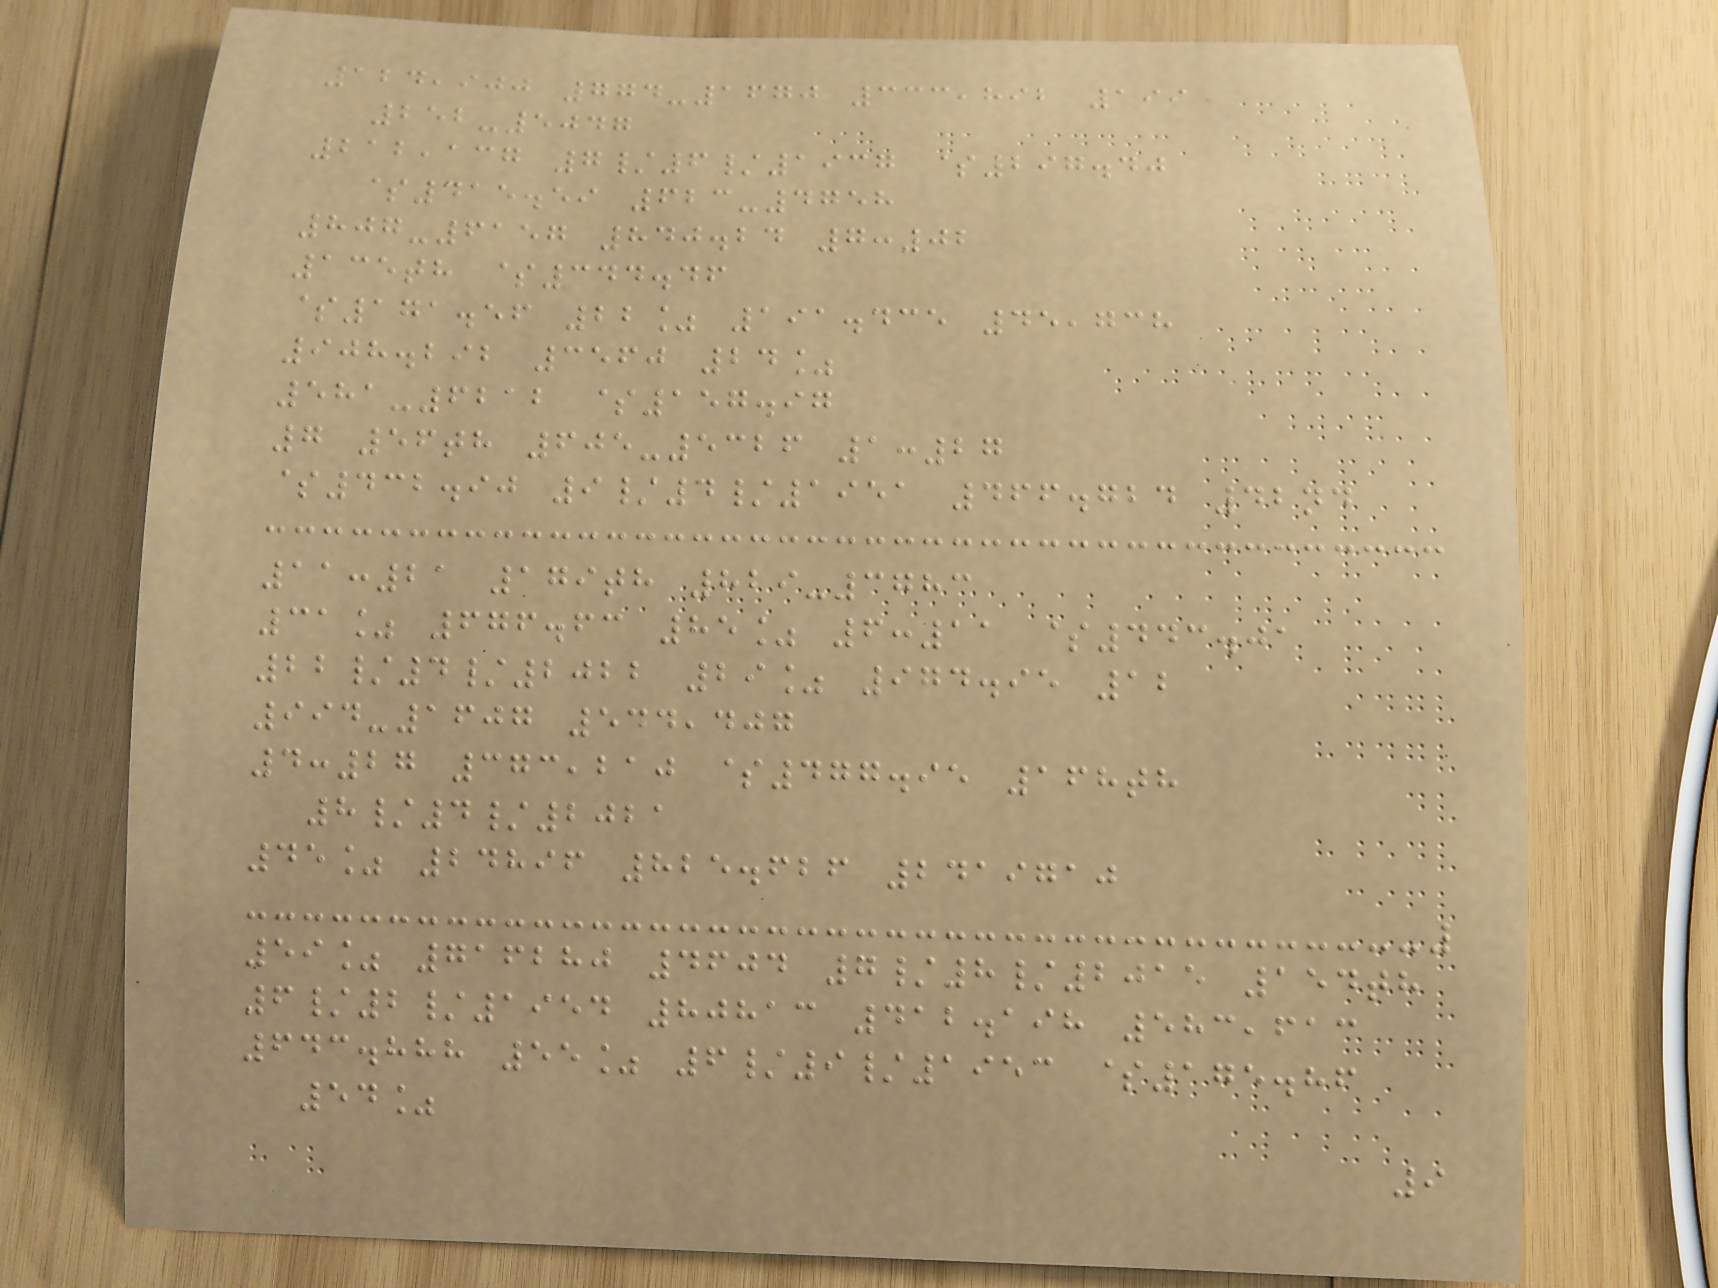124,900 774-1670 333,892 199
252-5047
212,137 7/6/1937 $297.40
$415.59 623-4758
807-6157 840.24 7:02
135th $344.46
$171.56 22% 191.435 45,738
908.292 3560 24%
581-6212 $157.97
7 56th 605-5326 1:27
$432.90 9/4/1951 466.724 42nd
11:21 179th 829-3783
31% 676.63 85% 6:11 $443.01
22/4/2022 29% 974.95 12
994-1607 544,407
4:27 373,210 $477.95 168th
8/4/2021
45% 24896 825.626 2419710
59% 716280 4604 7/8/2015 154th
6/2/1954 80813 412.198 583,613
643.888 55% 6/9/1953 $175.86
54%
9
